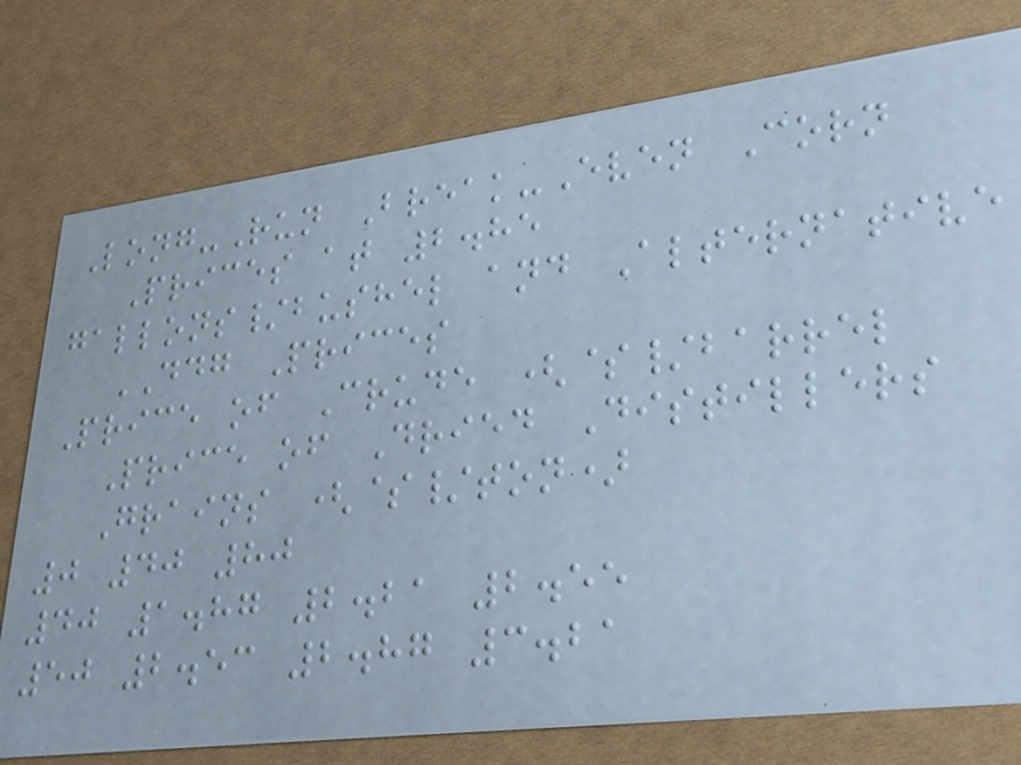Long-Run Break-Even Corn
Prices at 2.85
gallons/bushel and Alternative
DDG Prices
Price of Crude ($/barrel
Price of Dried Distillers
Grains ($/ton)
0 40 80
40 1.87 2.21 2.55
50 2.53 2.87 3.21
